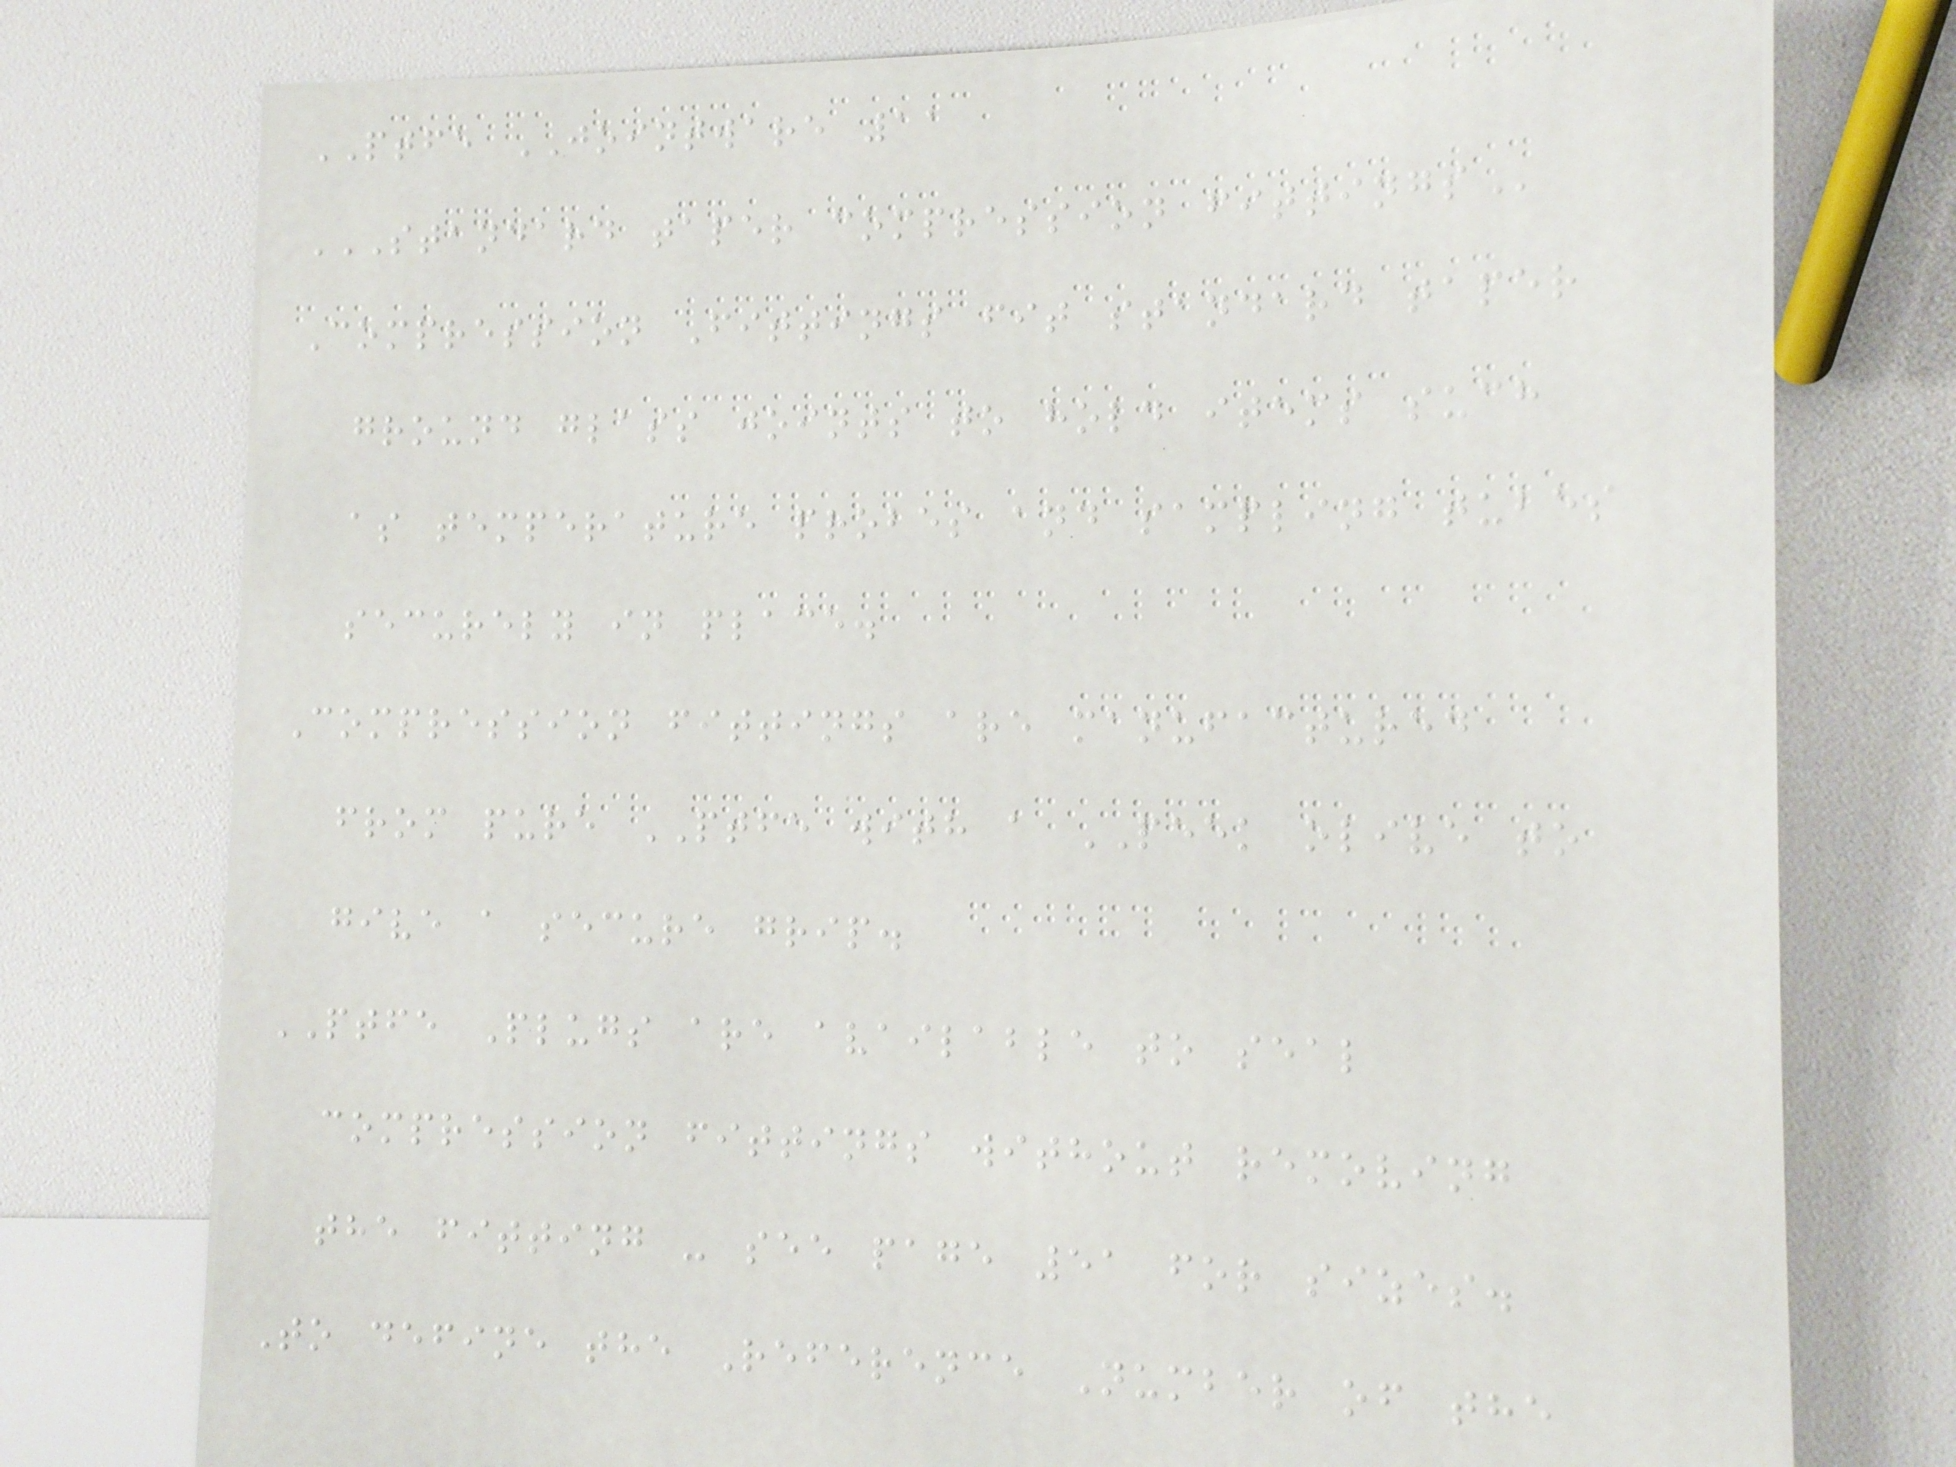PTFE JOINTWARE 11
STANDARD TAPER COMPRESSION FITTINGS
Compression Fittings fit standard taper
ground glass joints to hold items such
as temperature probes and sampling tubes
securely in place.
Compression fittings are manufactured
from pure PTFE with a PEEK olive to
give a secure grip.
PTFE Plugs are available to seal
compression fittings without removing
the fitting - see page 51 for sizes.
To define the Reference Number of the
